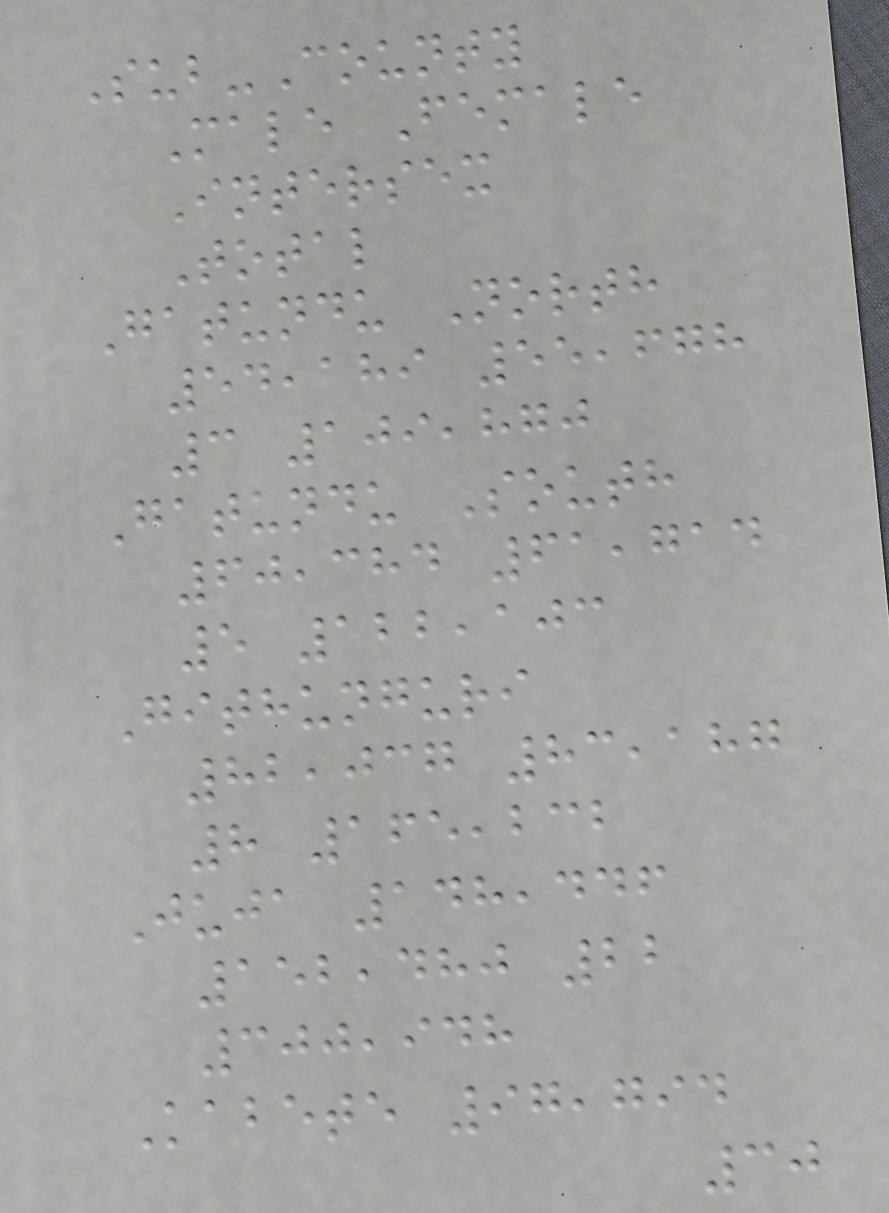Sub-County
Male Female
Intersex
Total
Gatundu North
54,189 55,678
3 109,870
Gatundu South
60,384 61,714
5 122,103
Githunguri
82,037 83,187
8 165,232
Juja 148,446
152,480 22
300,948
Kabete 97,794
30
